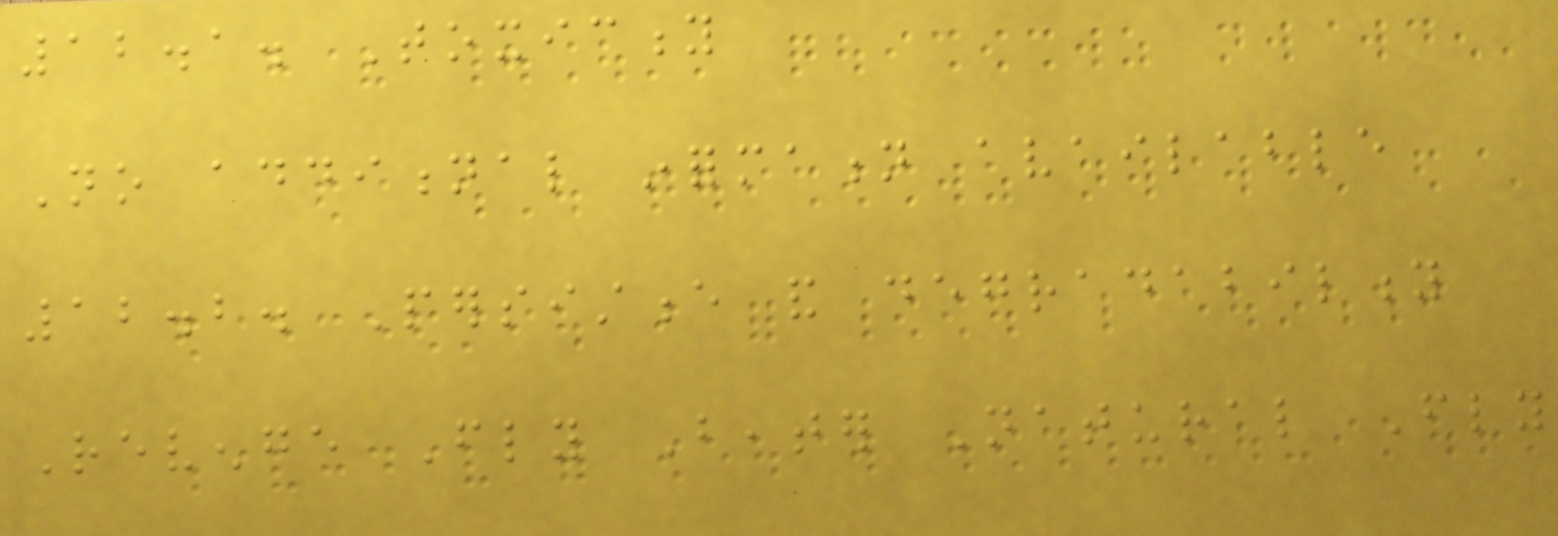12.1. Toxicity
No additional information available
12.2. Persistence and degradability
Revenge Fly Beater Natural Fly
